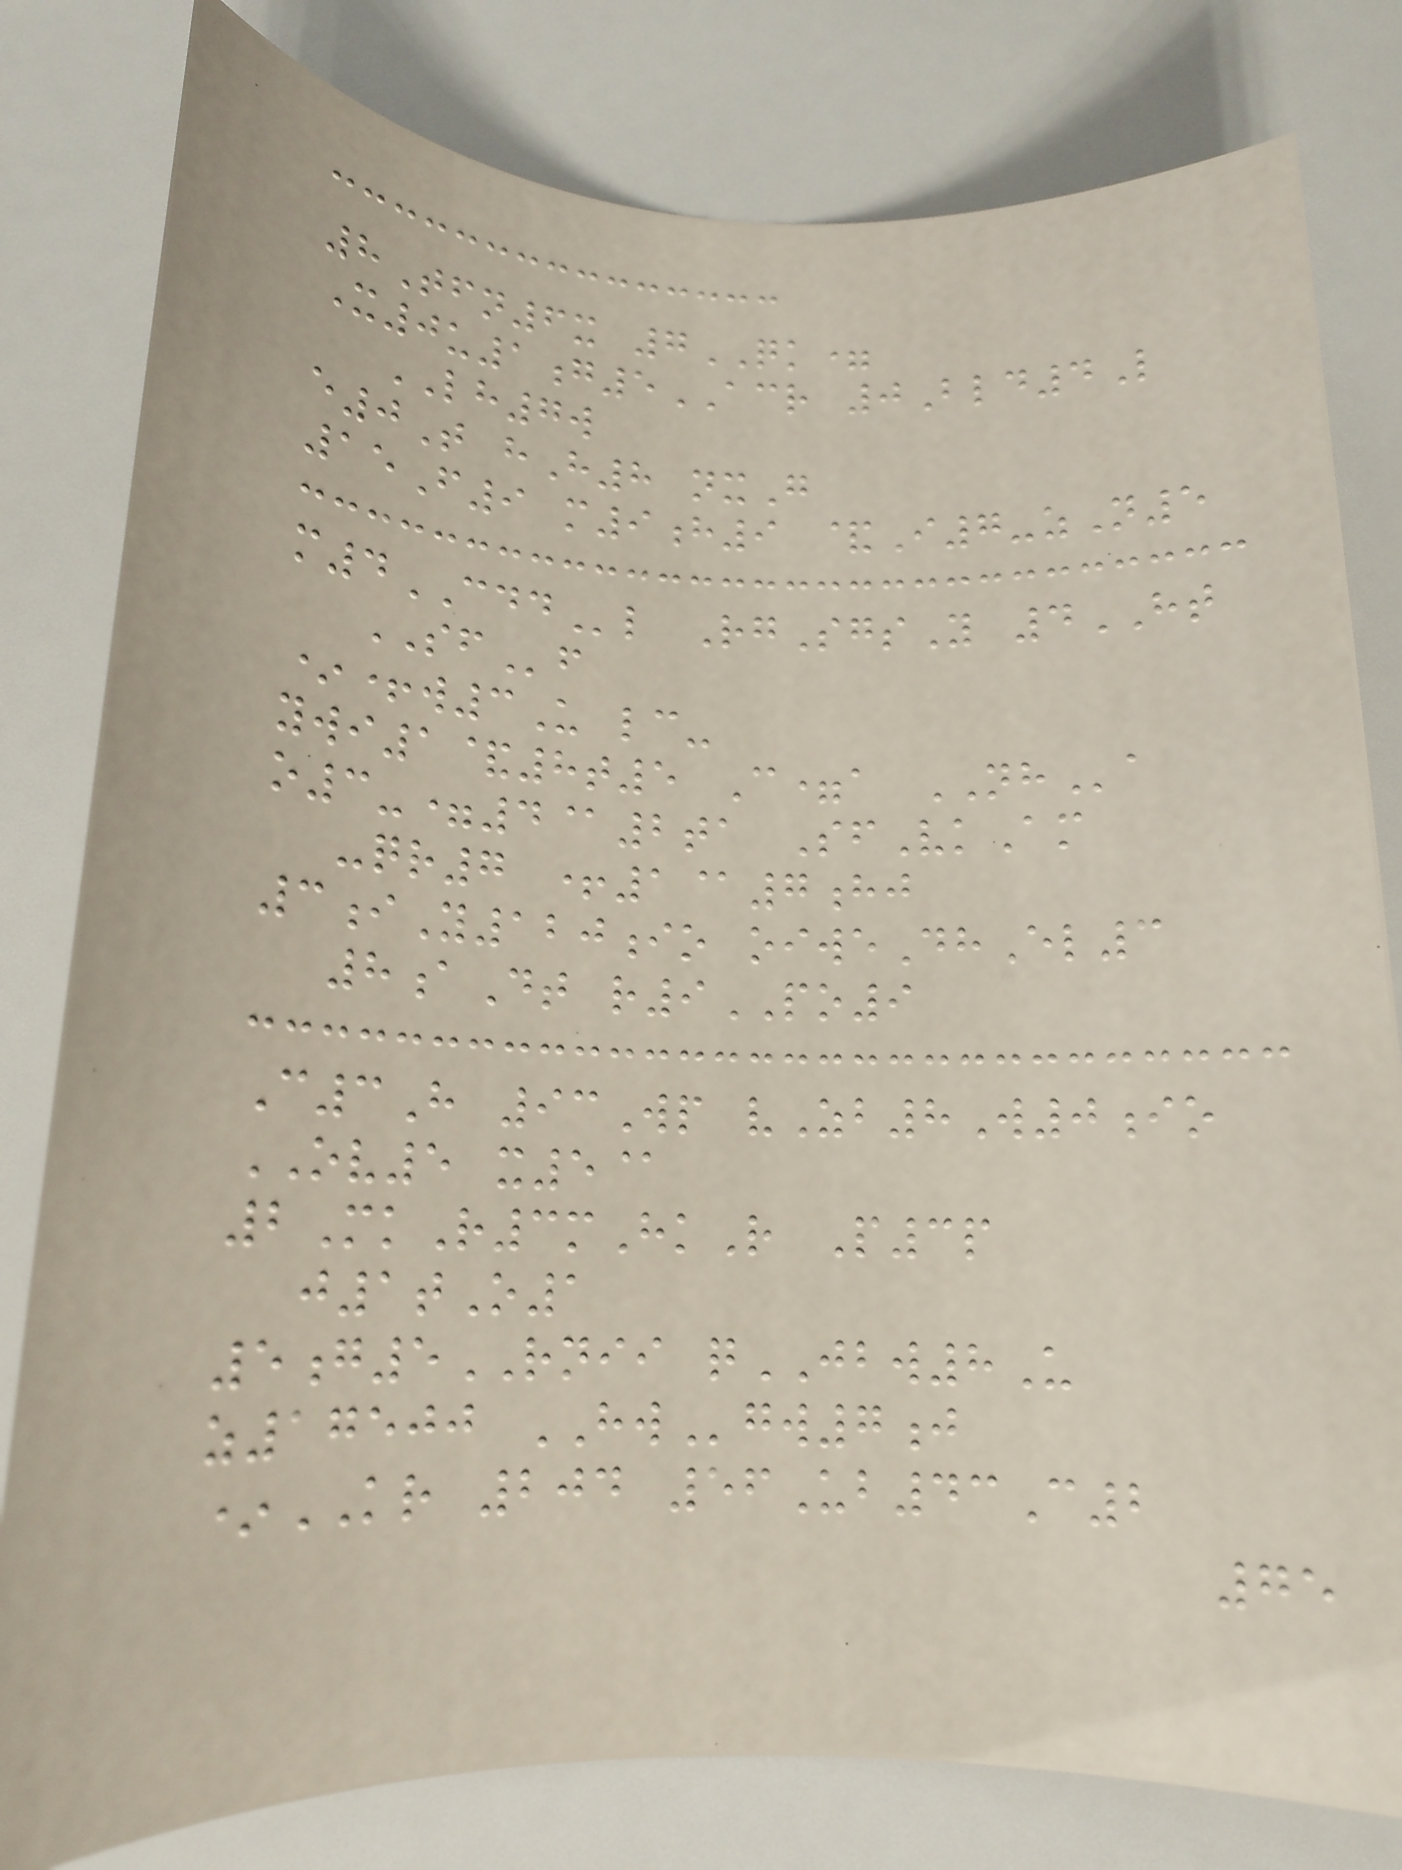8Tfn6x 7QK=
X0u1g5ACR 0Bld4L
LH7w
e0T hH8 nxG
15F9 m9h9 &I7-zN5
m4CDDl RgSgsY 4HT
SFf
*+w3U lc-
ywi1&8t5 C=a NHa
o3-=4@2ta SfVkAm
-qr7 +1@7hj
3iY120io oiweDhEl3
8aDt r9PO9
C3H 93Wp vZb8W0io
OV5 x5@
2MkR3mHkR P3p
j1tO1
5g5RNII qJBW8U
z17500 HWgw7j
*KR 204 56Ub43C2
75
